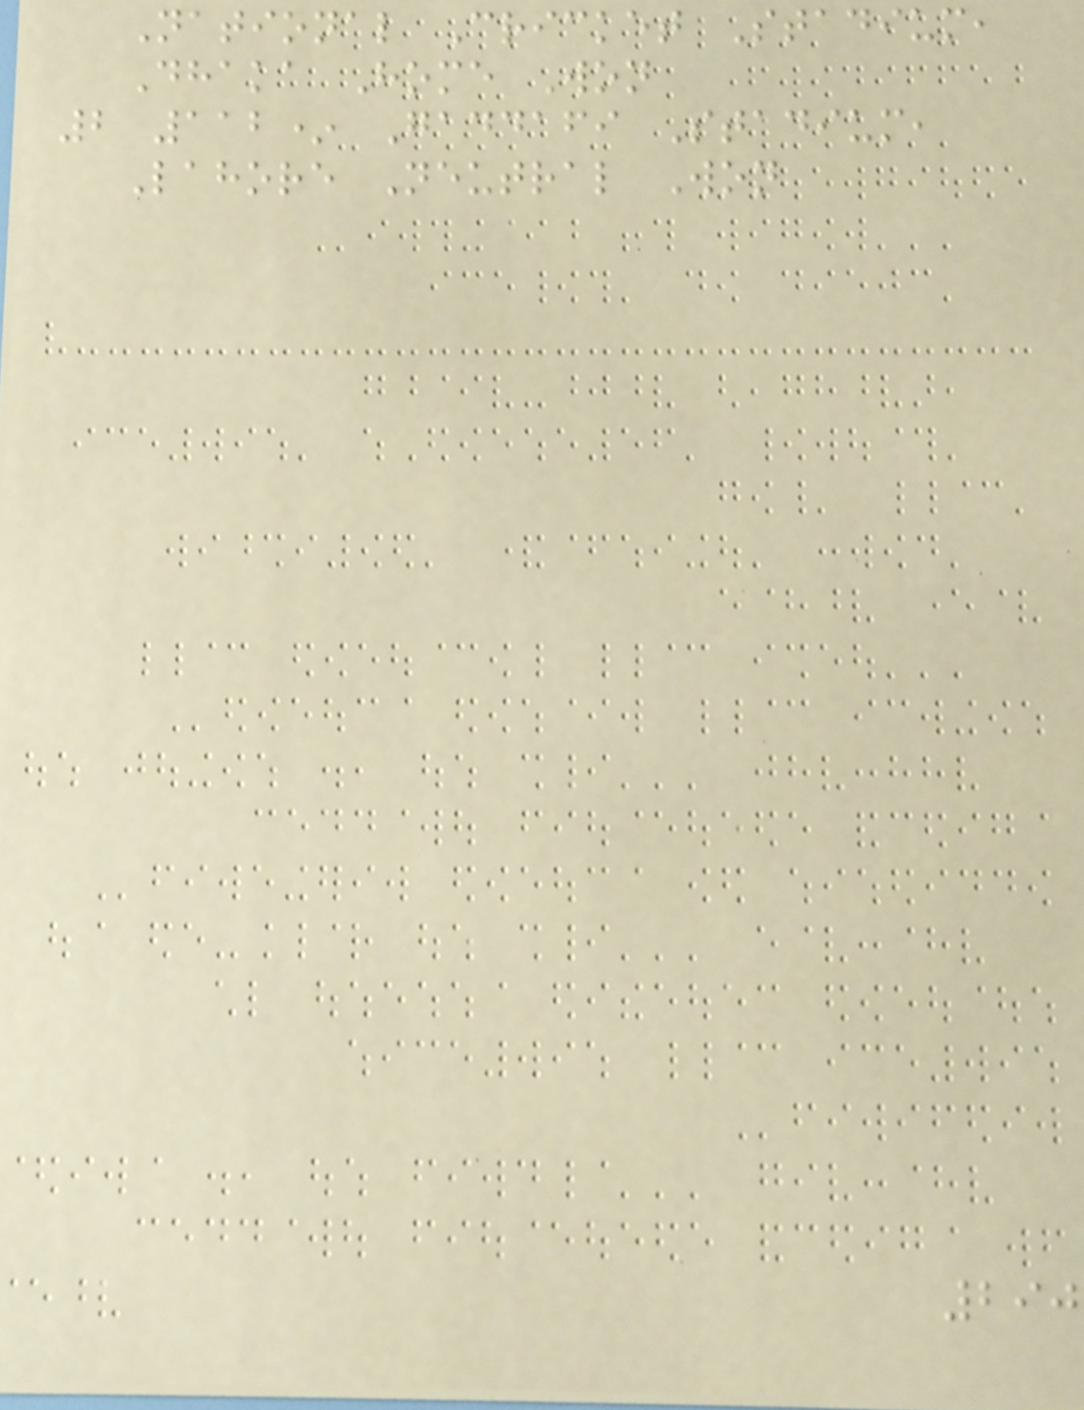National Cricket Stadium,
Dhaka Home Won
2 112* Gaddafi Stadium,
Lahore Neutral Won
290
